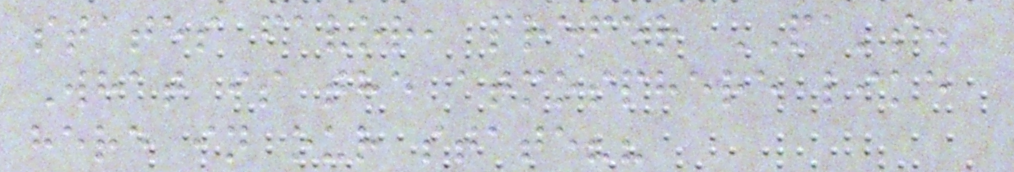states favor, prefer PA's.
What is the atmosphere like
here in our state??
